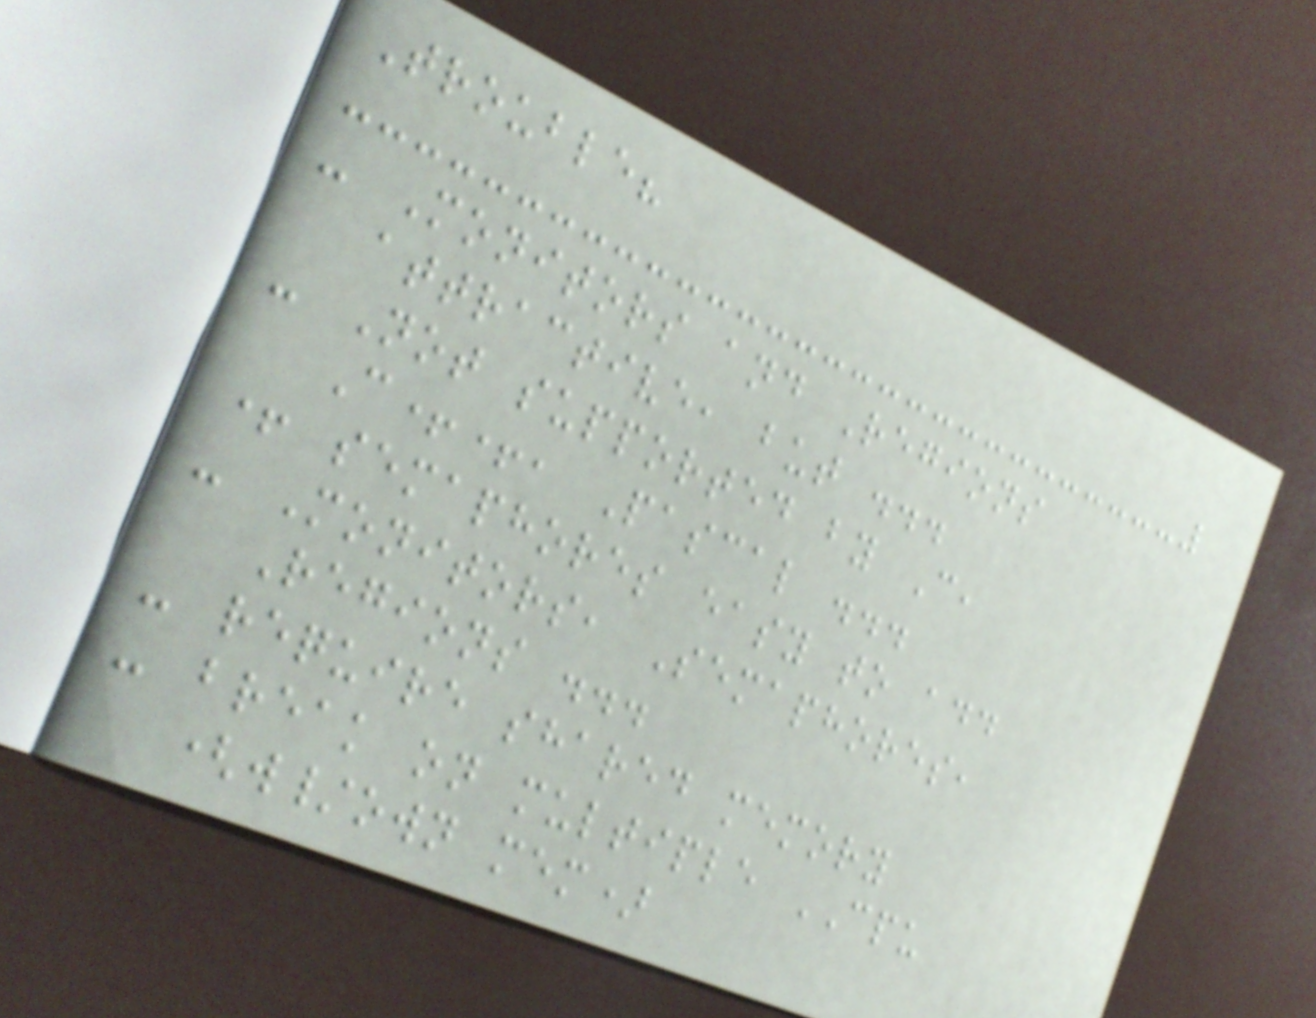Trouble?
- Monitors and Regions
attractive, but ...
- Not supported by C,
C++, Pascal ...
+ semaphores easy to add
- Monitors, Semaphores,
Regions ...
- require shared memory
- break on multiple CPU
(w/own mem)
